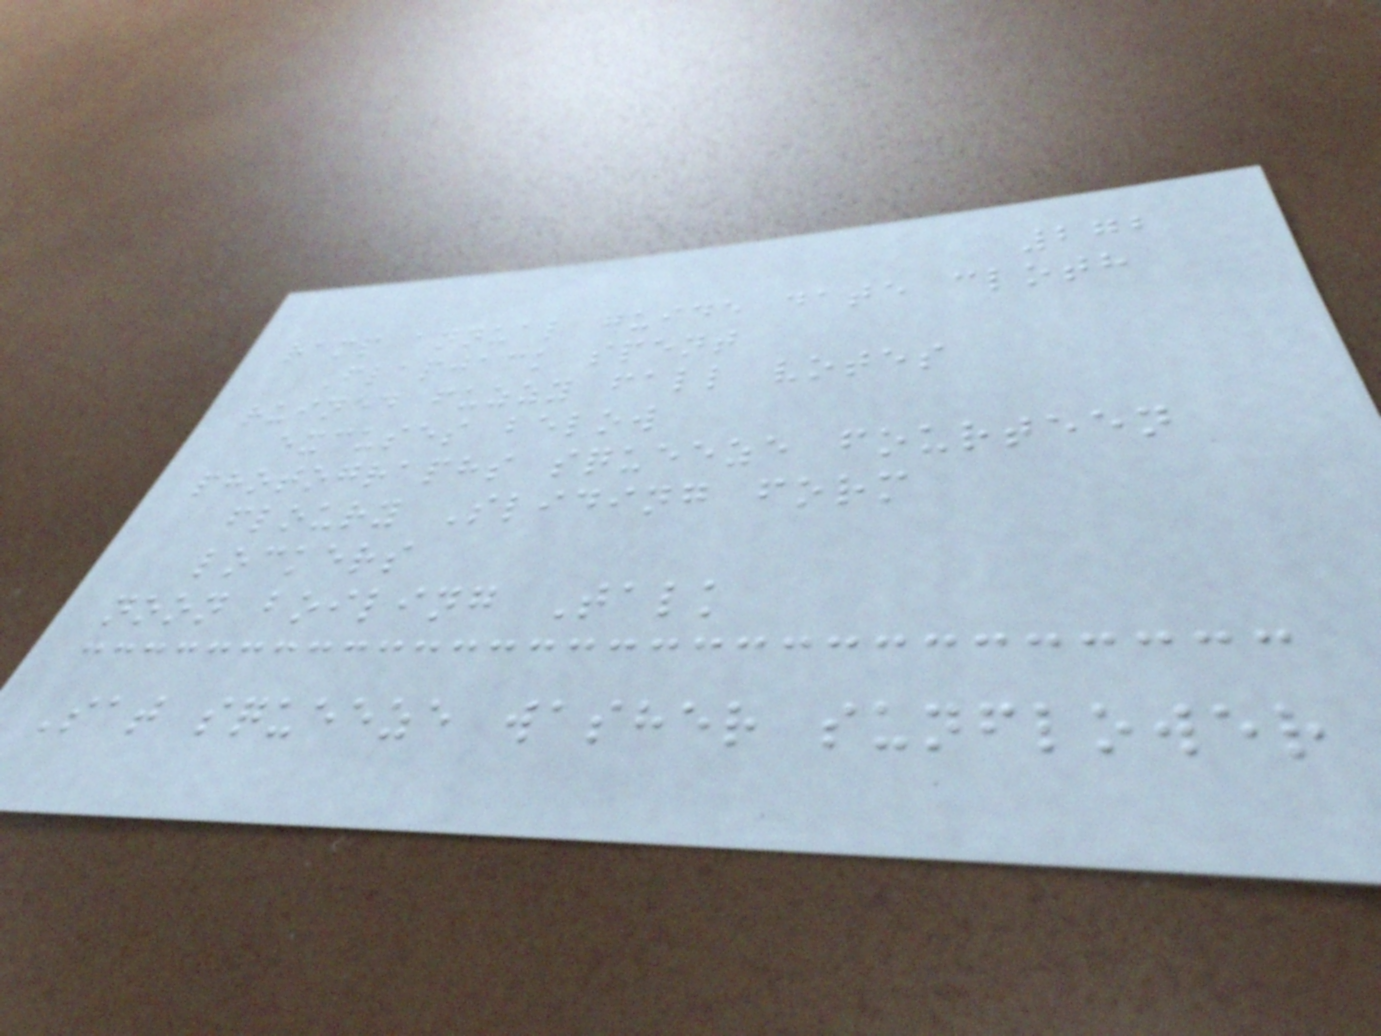272
ramp annual guide date cloth
Flapjack spent
ruined fuzzy fall votes
excuses below
photographs squeeze fourteen
floury Sliding form
lockers
noon boiling Talk
Sat squeeze washer sunflower
